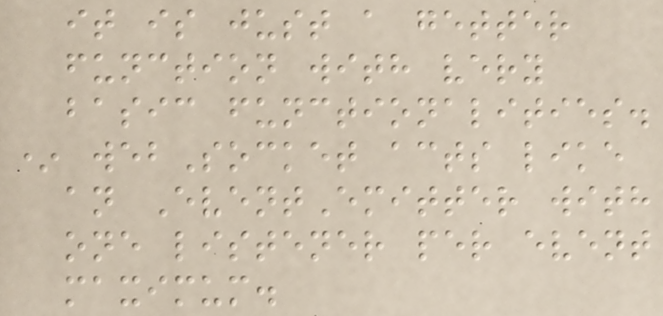it is just a getter
function with very
basic functionalities.
* webSocket acts like
an EventEmitter with
one listener per event
maximum.
